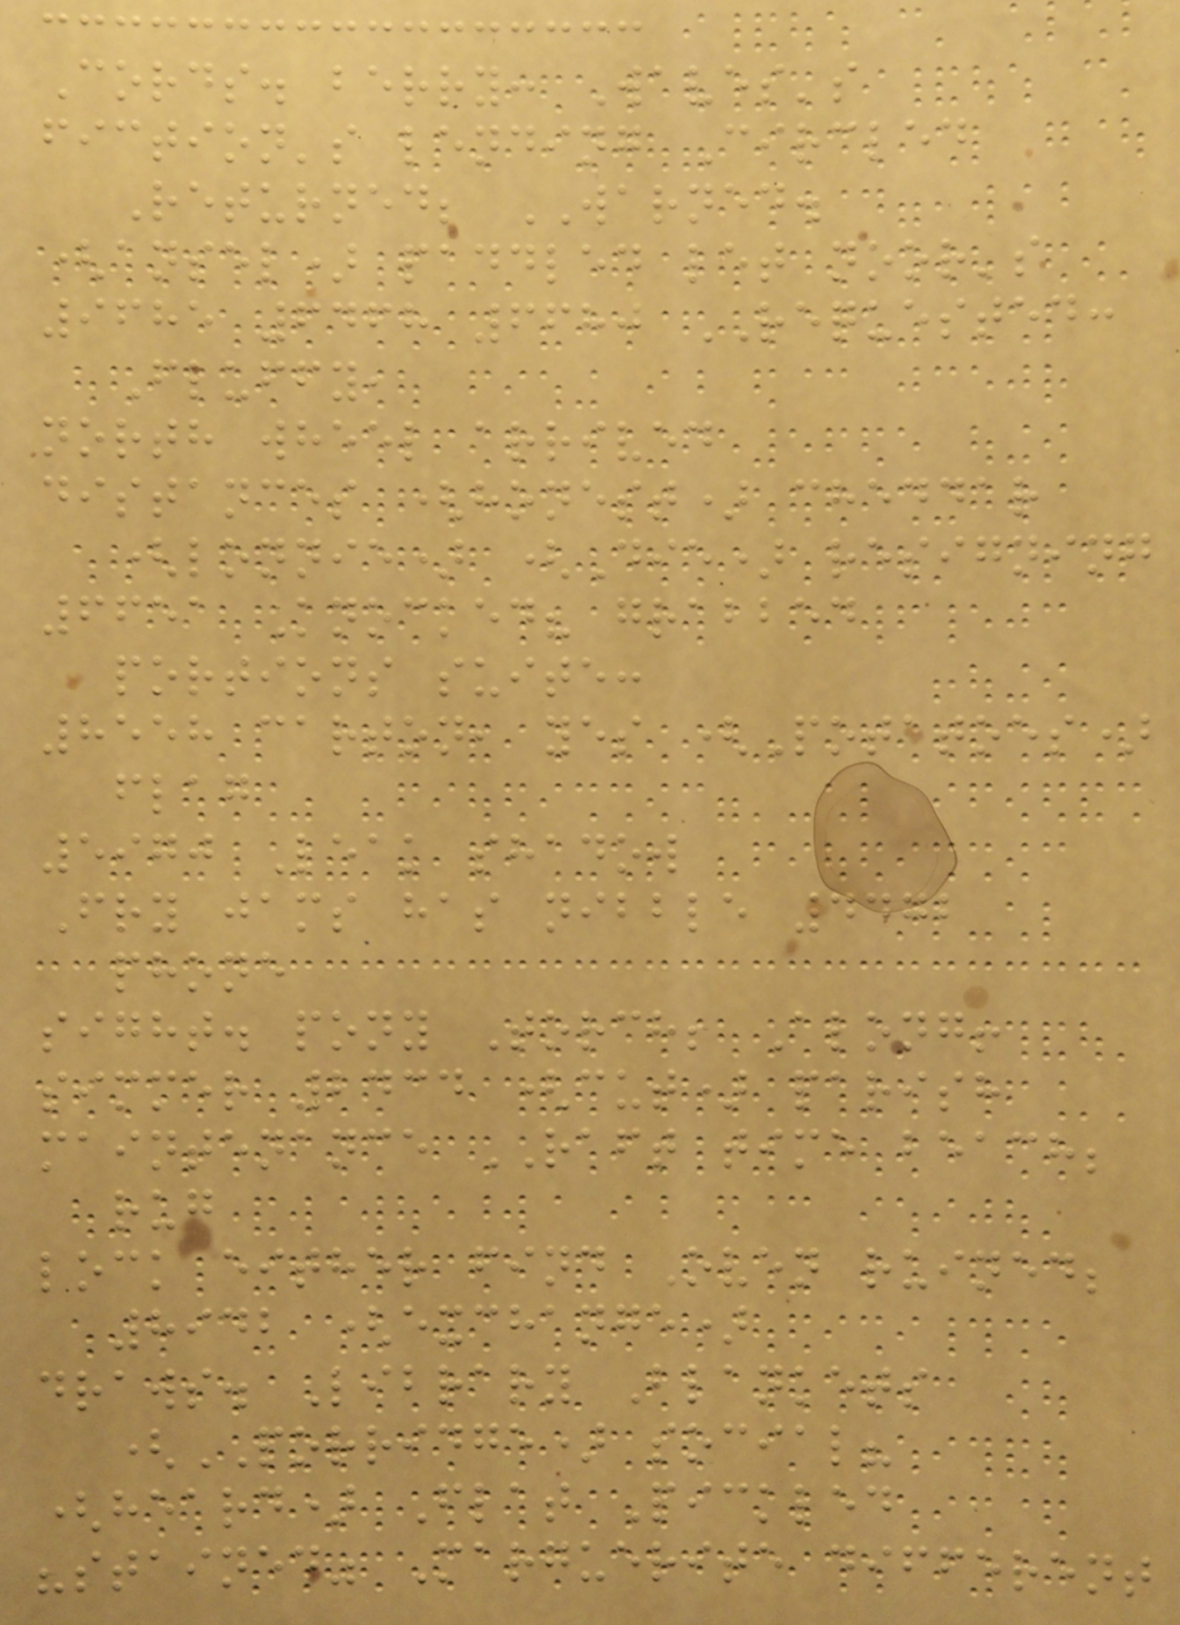Cords. berry: Waves's
fiction's lending Circled
Returned; WARNED.
(ansel) paddled let noor's
9685 6468 6680 REQUESTED:
Fluffy,
north wheel arrived
distances (honest) cheddar
(lonnie) (Die) resigning
6651 Knocked? grabbed
portions suite:
8558 carton, yes (Potatoes)
flag
5970 Leak shadow
Fry jams has nibble 4472
phone
sight. pony Torch; Along!
simmer 2434 (cut) parish
maintenance RAFT time beach;
rug
lock either find Oven ruined;
8942 (exchange)
draws. Library Blankets
(PORRIDGE) social?
(heard) Flat Pickled
"stained" Marguerite different
